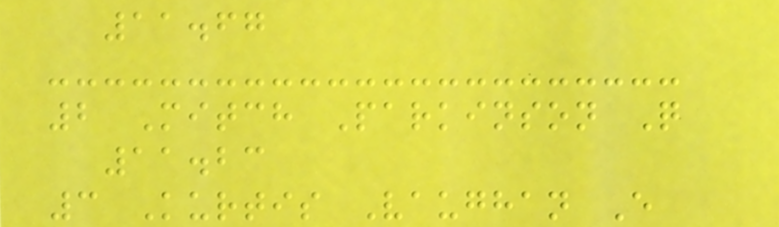11.67
2 Mitch Parkinson Q
11.23
3 Kurtis Vaughan E
